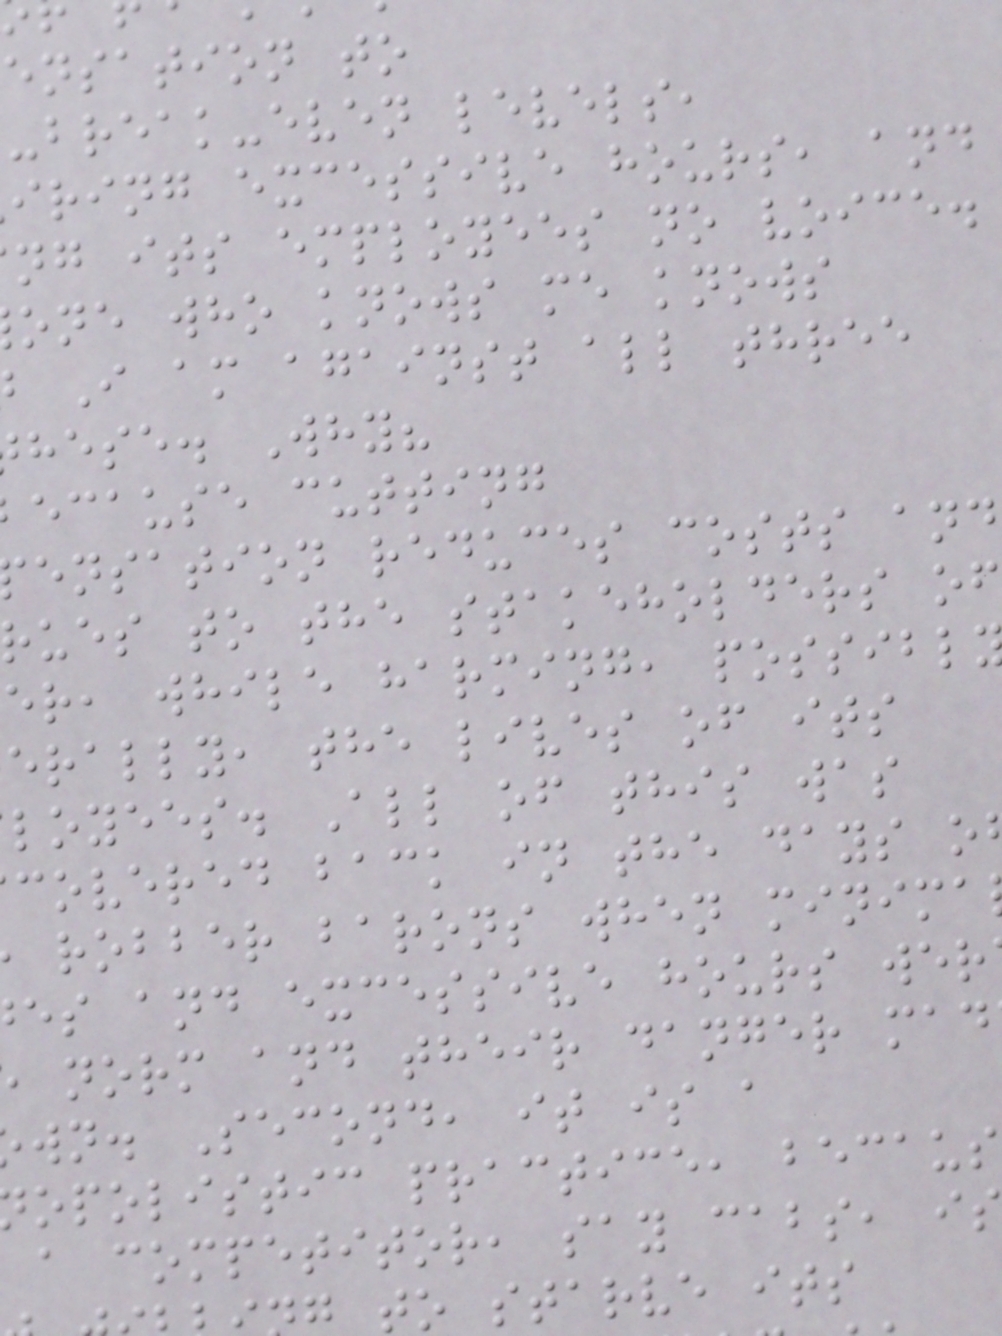ensation to
-break-even levels,
iring excessive hours, and
ng its employees no voice.
one who knows me knows
I am against all three
hese. Why?
ecause cutting
ensation reduces costs and
rues to the stakeholders of
er, while harming, possibl
erally, the lives of its
loyees. All of this was
covered back in the days o
robber barons when minima
es and excessive hours wer
norm and their danger mad
wn. Second, it is a
opolistic practice, becaus
a competitor, say cabs, is
to starve its
